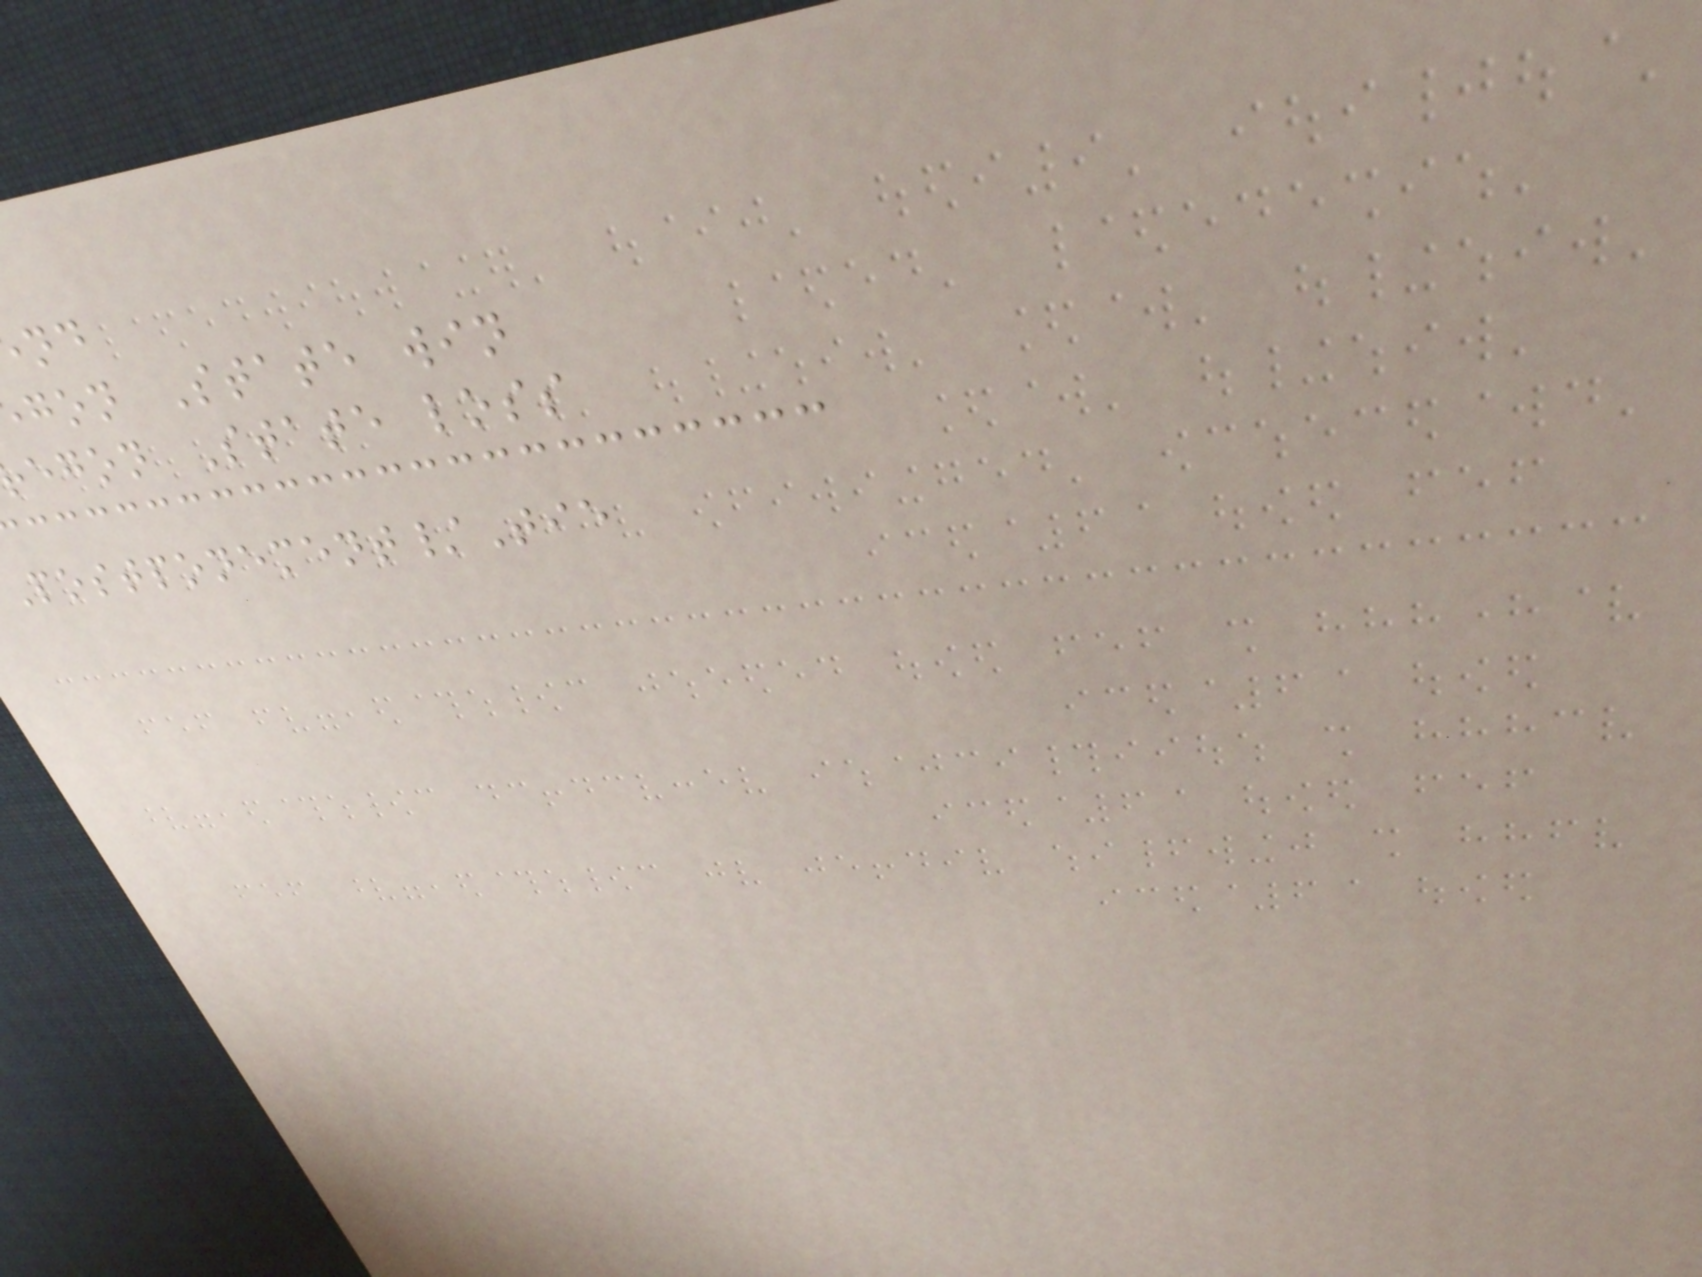gon State win
egon State loss
ostponement/Tie
